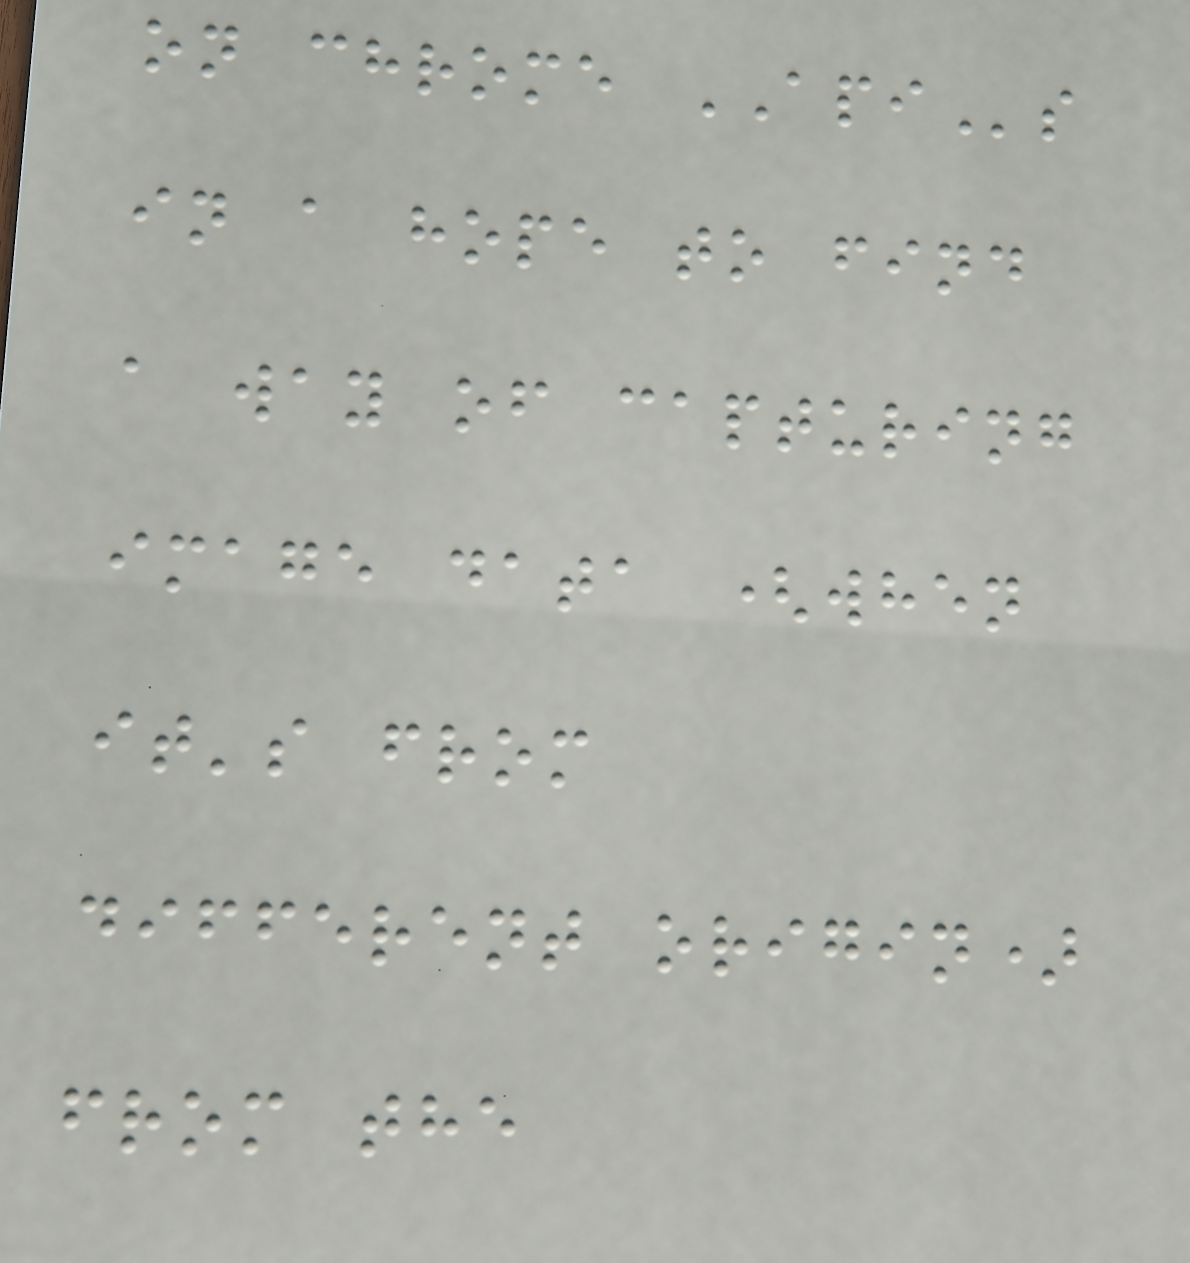on chrome APIs
in a hope to find
a way of capturing
image data (when
it's from
different origin)
from the
